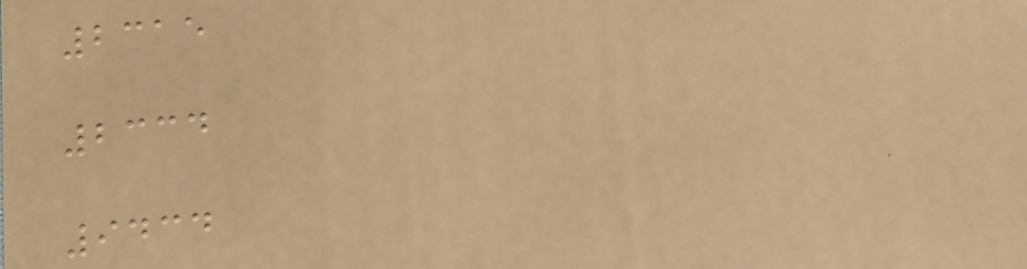2315
2334
9434
